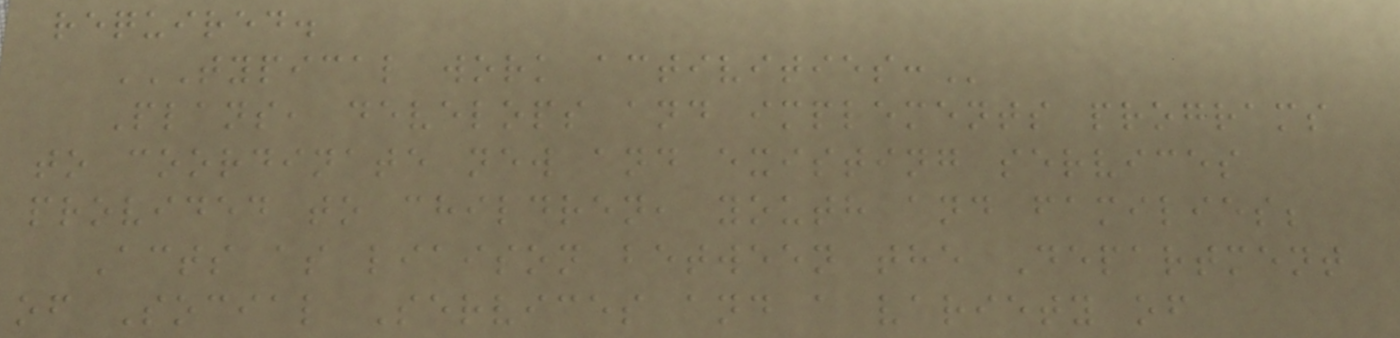required.
TYPICAL WORK ACTIVITIES:
Plans, develops and implements programs
to coordinate new and existing services
provided to children, youth and families;
Acts as liaison between the Department
of Social Services and a variety of
